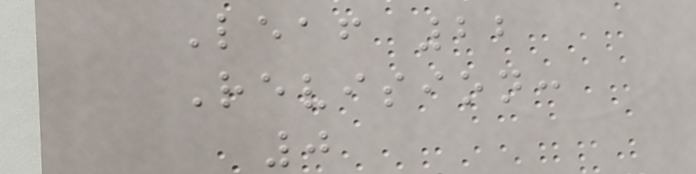Leaf 22
Revision:
0
